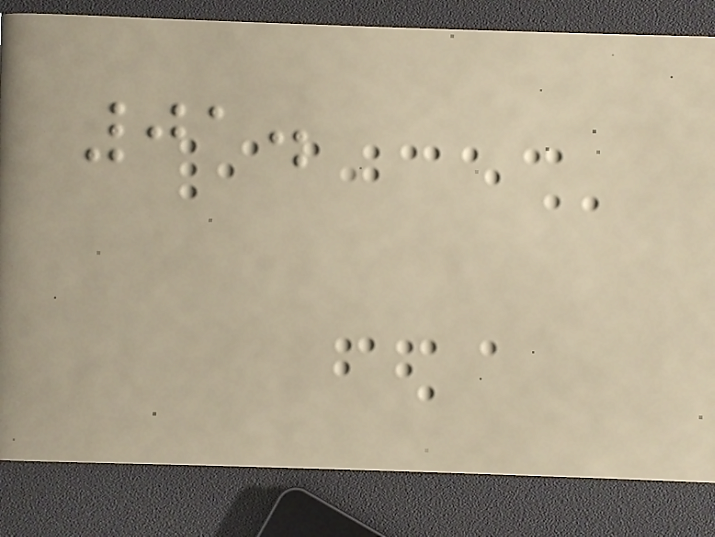01.
